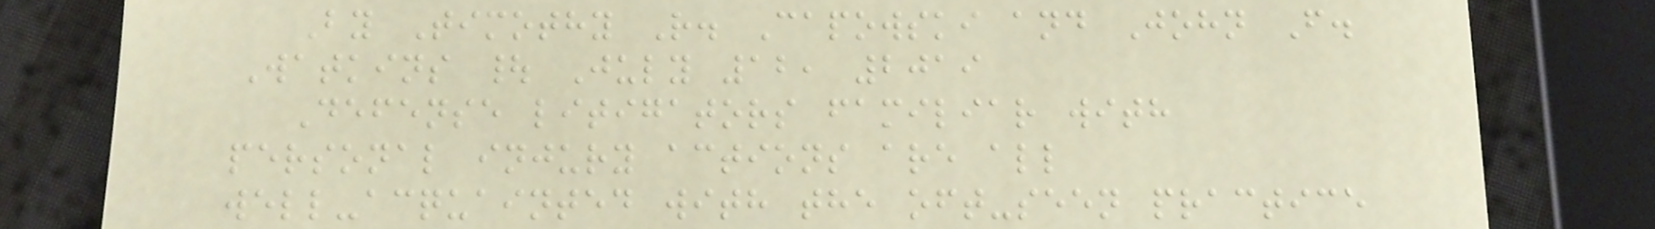By Timothy R. Capowski and John F.
Watkins | July 12, 2019
Defense litigators familiar with
personal injury actions are all
well-acquainted with the oft-seen practice
